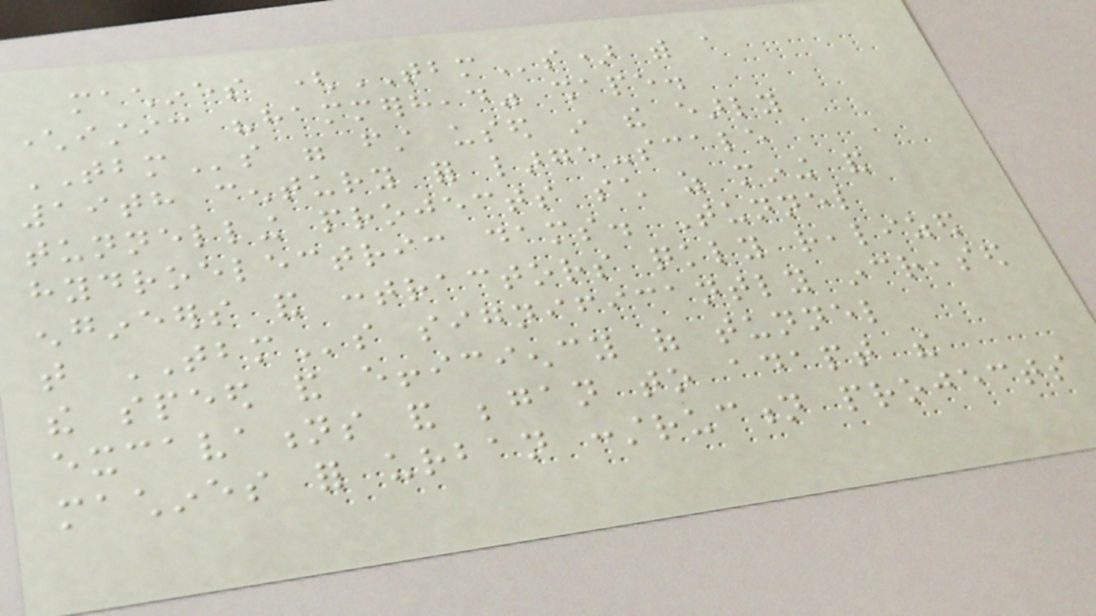machines (TBMs) with a
characteristic "hammerhead" shape.
TBMs were first used in the early
19th century for large-scale
tunnelling projects such as mining and
hydroelectric dams. Tunnel
engineers and contractors quickly realized
that TBMs significantly increased
the speed and efficiency of tunnel
excavations and began to adapt the
machines for urban construction projects
